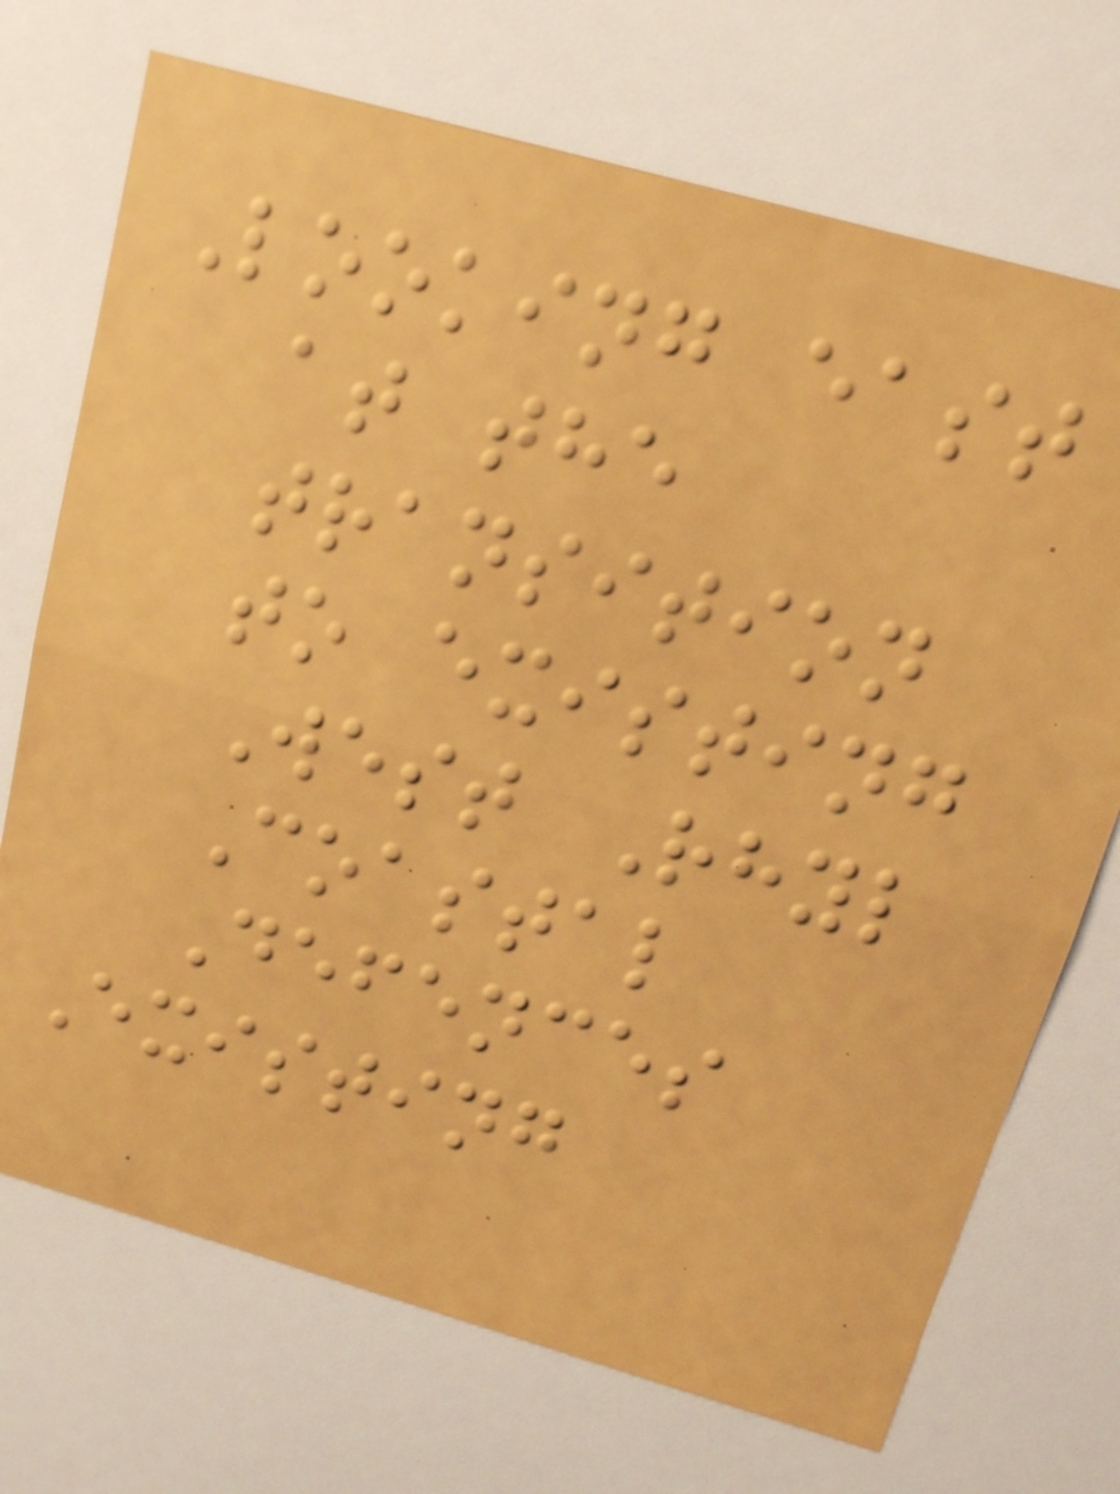Looking east
at the
transition
to existing
West Rhyl
Coastal
Defences
Existing
